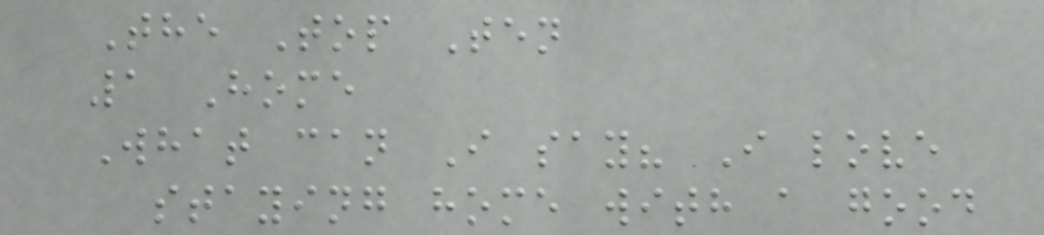The Top Ten
1 Home
What can I say? I love
staying home with a good
